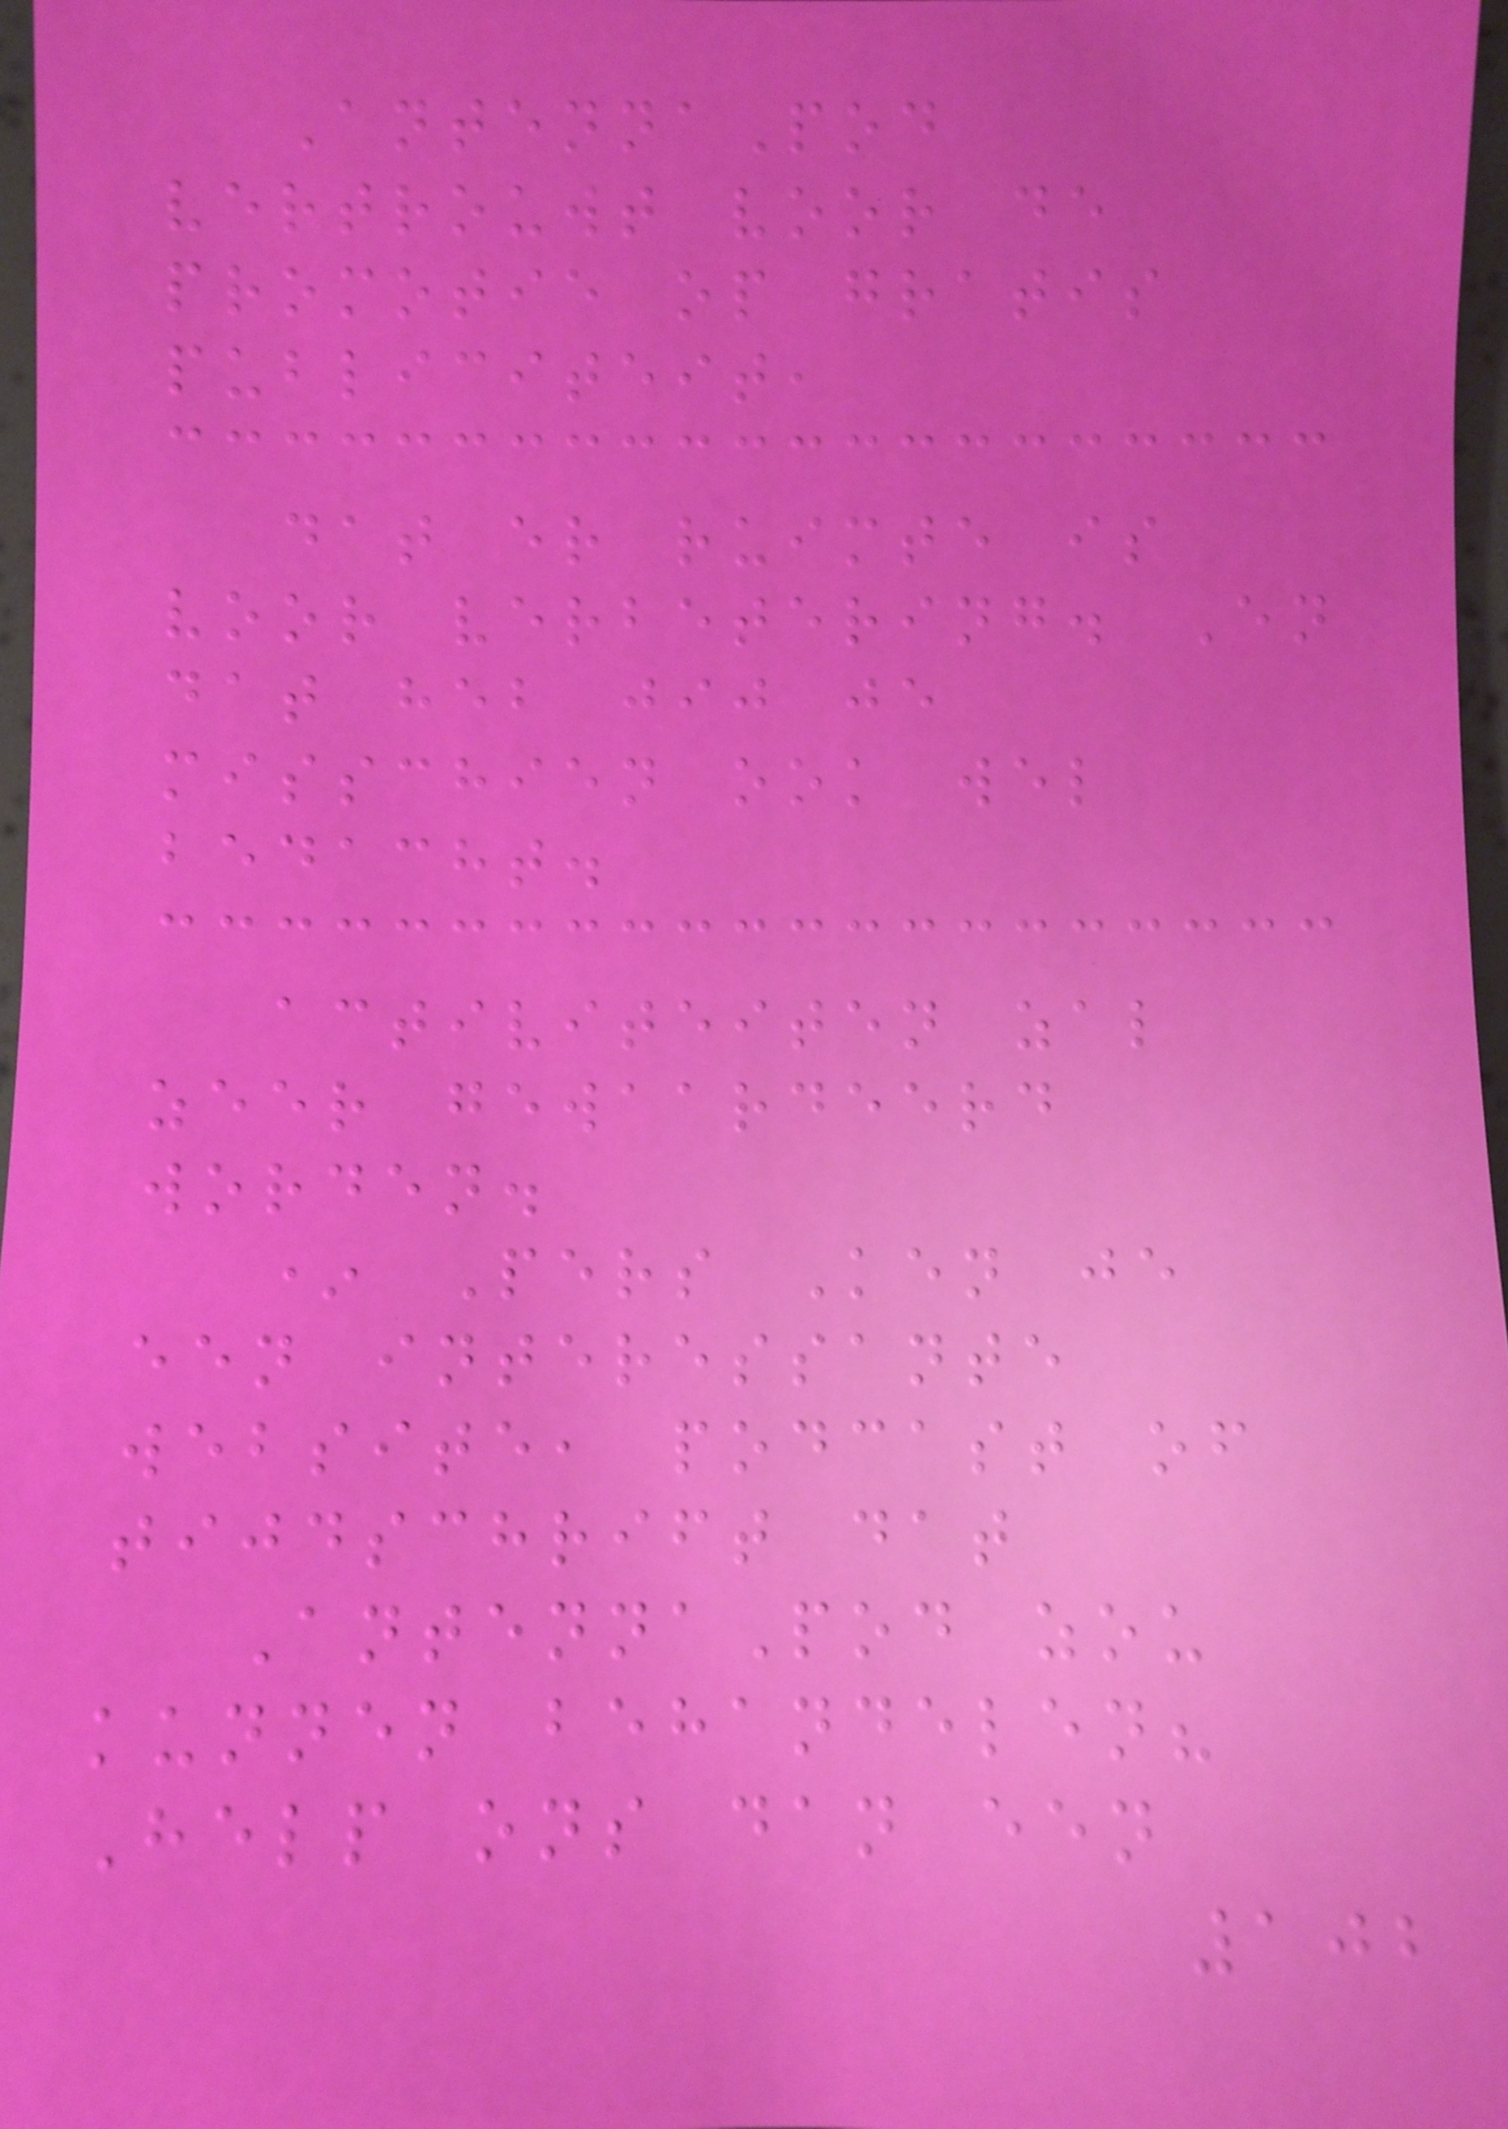AntennaPod
vertrouwt voor de
promotie op gratis
publiciteit,
dat er ruimte is
voor verbetering. En
dat heb jij je
misschien ook wel
bedacht.
activiteiten zal
zeer gewaardeerd
worden.
* Pers Ken je
een interessante
website, podcast of
tijdschrift dat
AntennaPod zou
kunnen behandelen?
Help ons dan een
102
